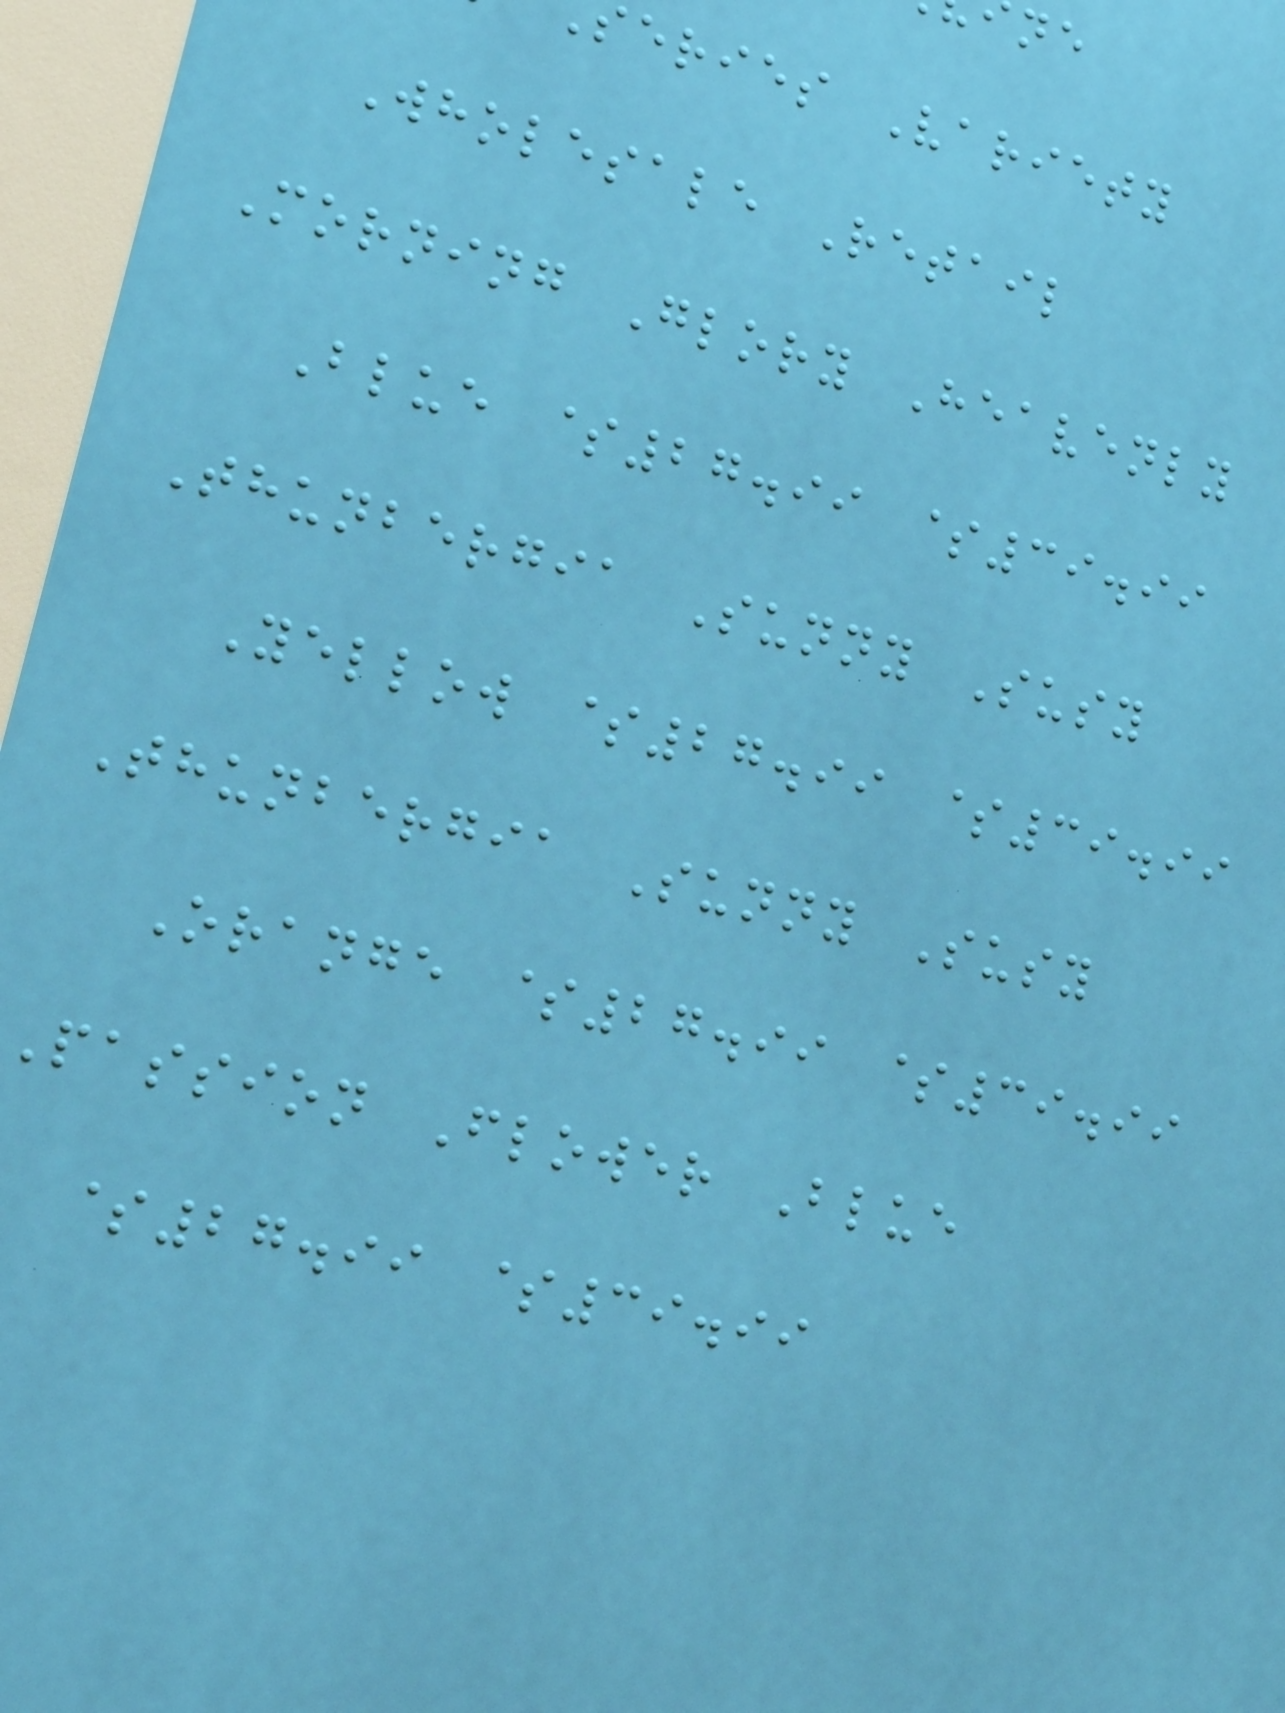eries Variety
Wholesale Retail
Morning Glory Heavenly
Blue $27.99 $39.99
Thunbergia Sunny Susy
Yellow $27.99 $39.99
Thunbergia Sunny Susy
Orange $27.99 $39.99
Passion Flower Blue
$27.99 $39.99
